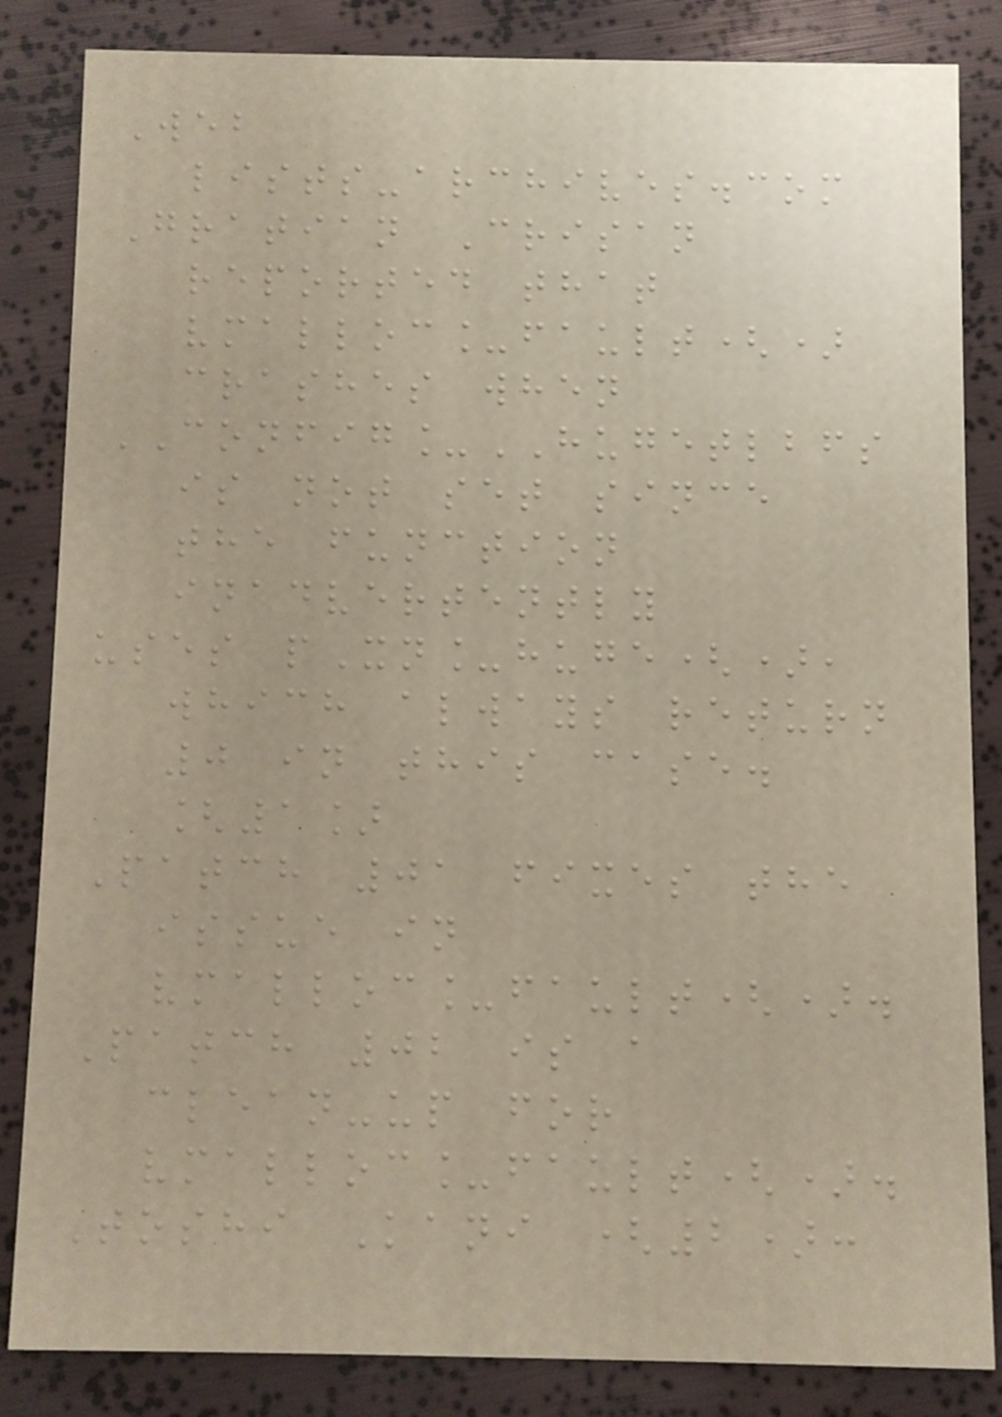Web
lists-archives.com
Gratian Crisan
reported that
vmalloc_fault()
crashes when
CONFIG_HUGETLBFS
is not set since
the function
inadvertently
uses pXn_huge(),
which always return
0 in this case.
[1]
Patch 01 fixes the
issue in
vmalloc_fault().
Patch 02 is a
clean-up for
vmalloc_fault().
Toshi Kani (2):
